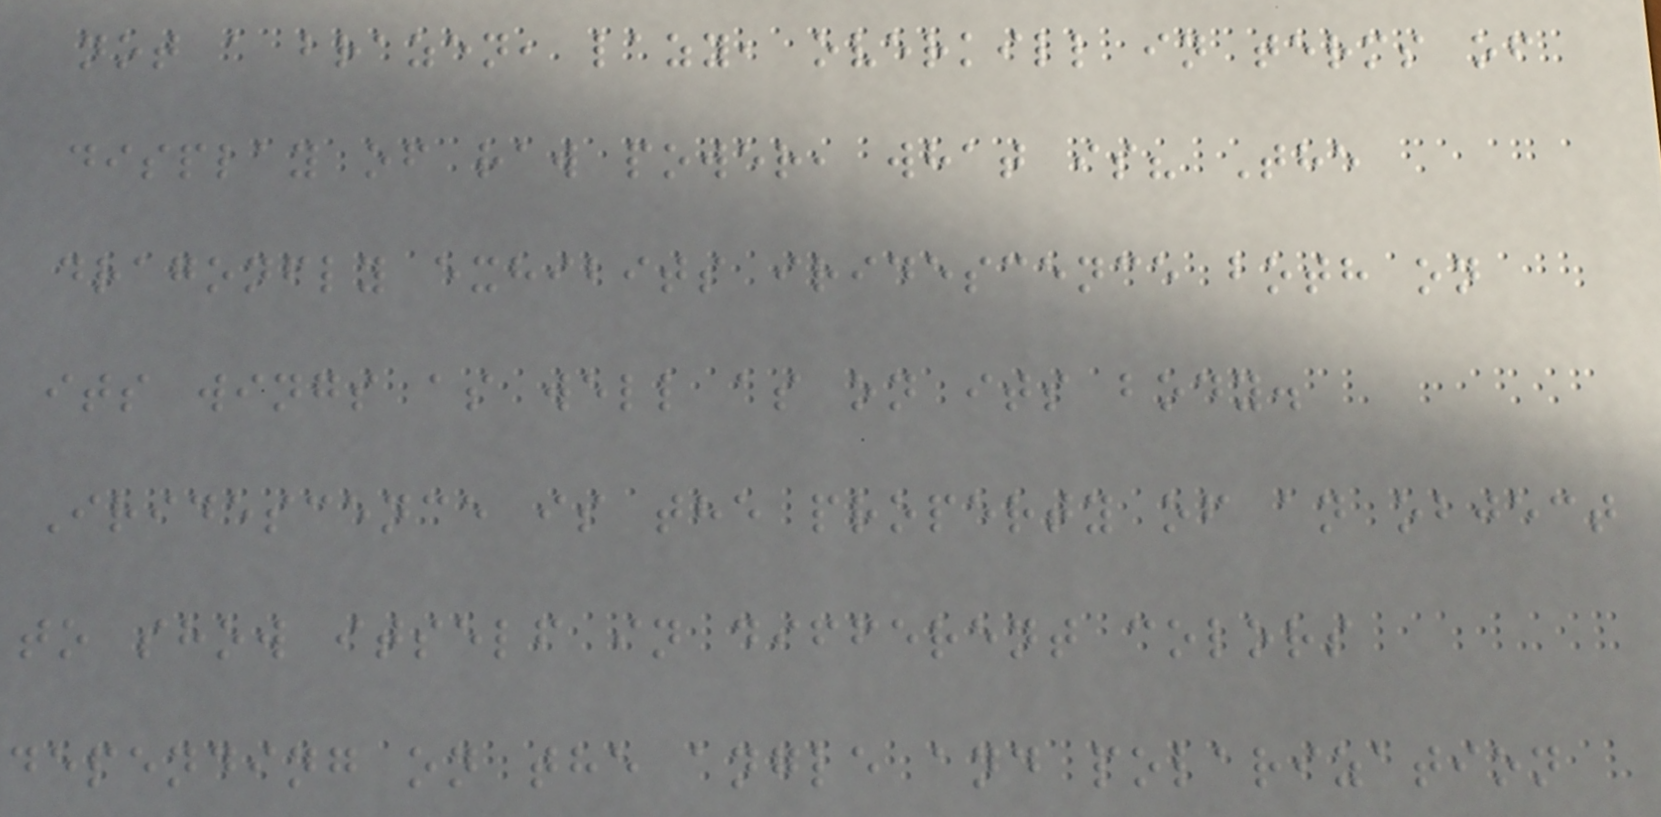not a brazen, lazy, overkill in terms of
display of raw power, what is? The
dragonfly exhibits iridescence both on
its wings as well as on its body.
Iridescence is the property of an object
to show itself in different colors
depending on the angle and polarization
